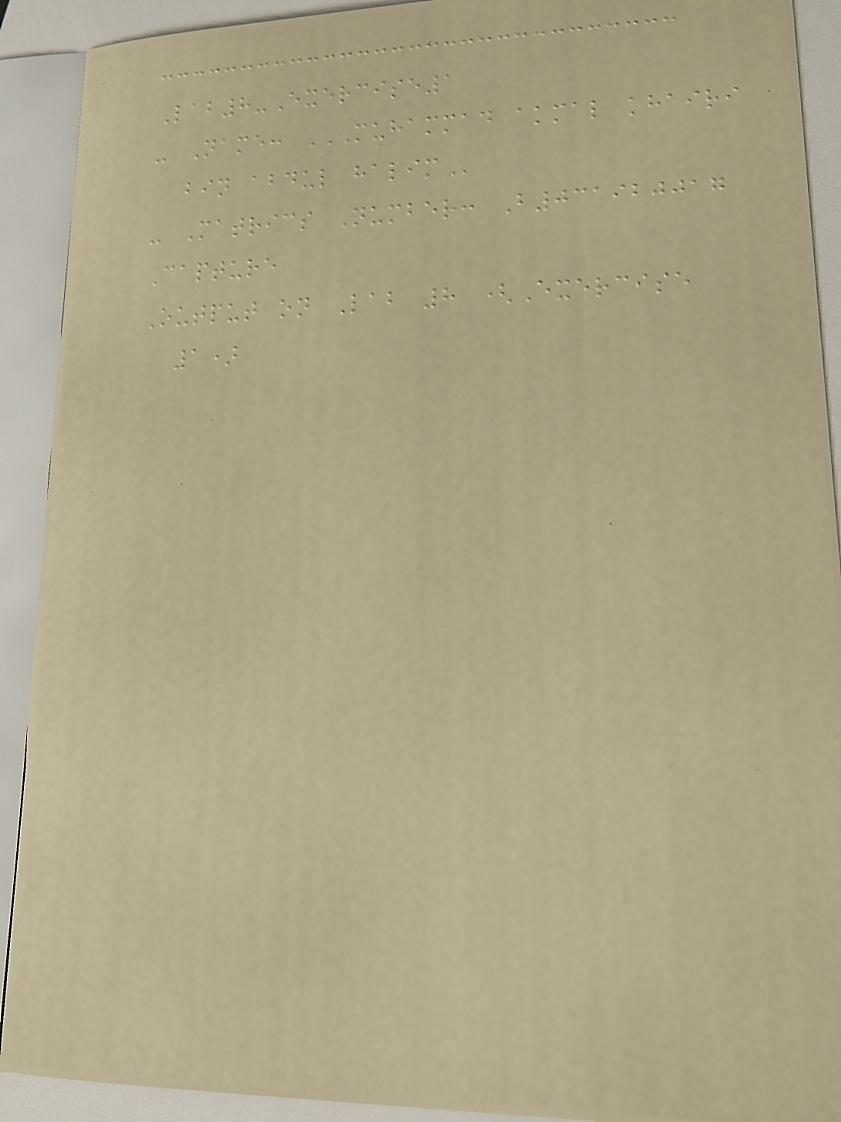Lab8-Exercise1
- Name: MUHAMMAD AKMAL KHAIRI
BIN ABDUL HALIM
- Matrics Number: B031920017
Capture
Output on Lab 8 (Exercise
1)
